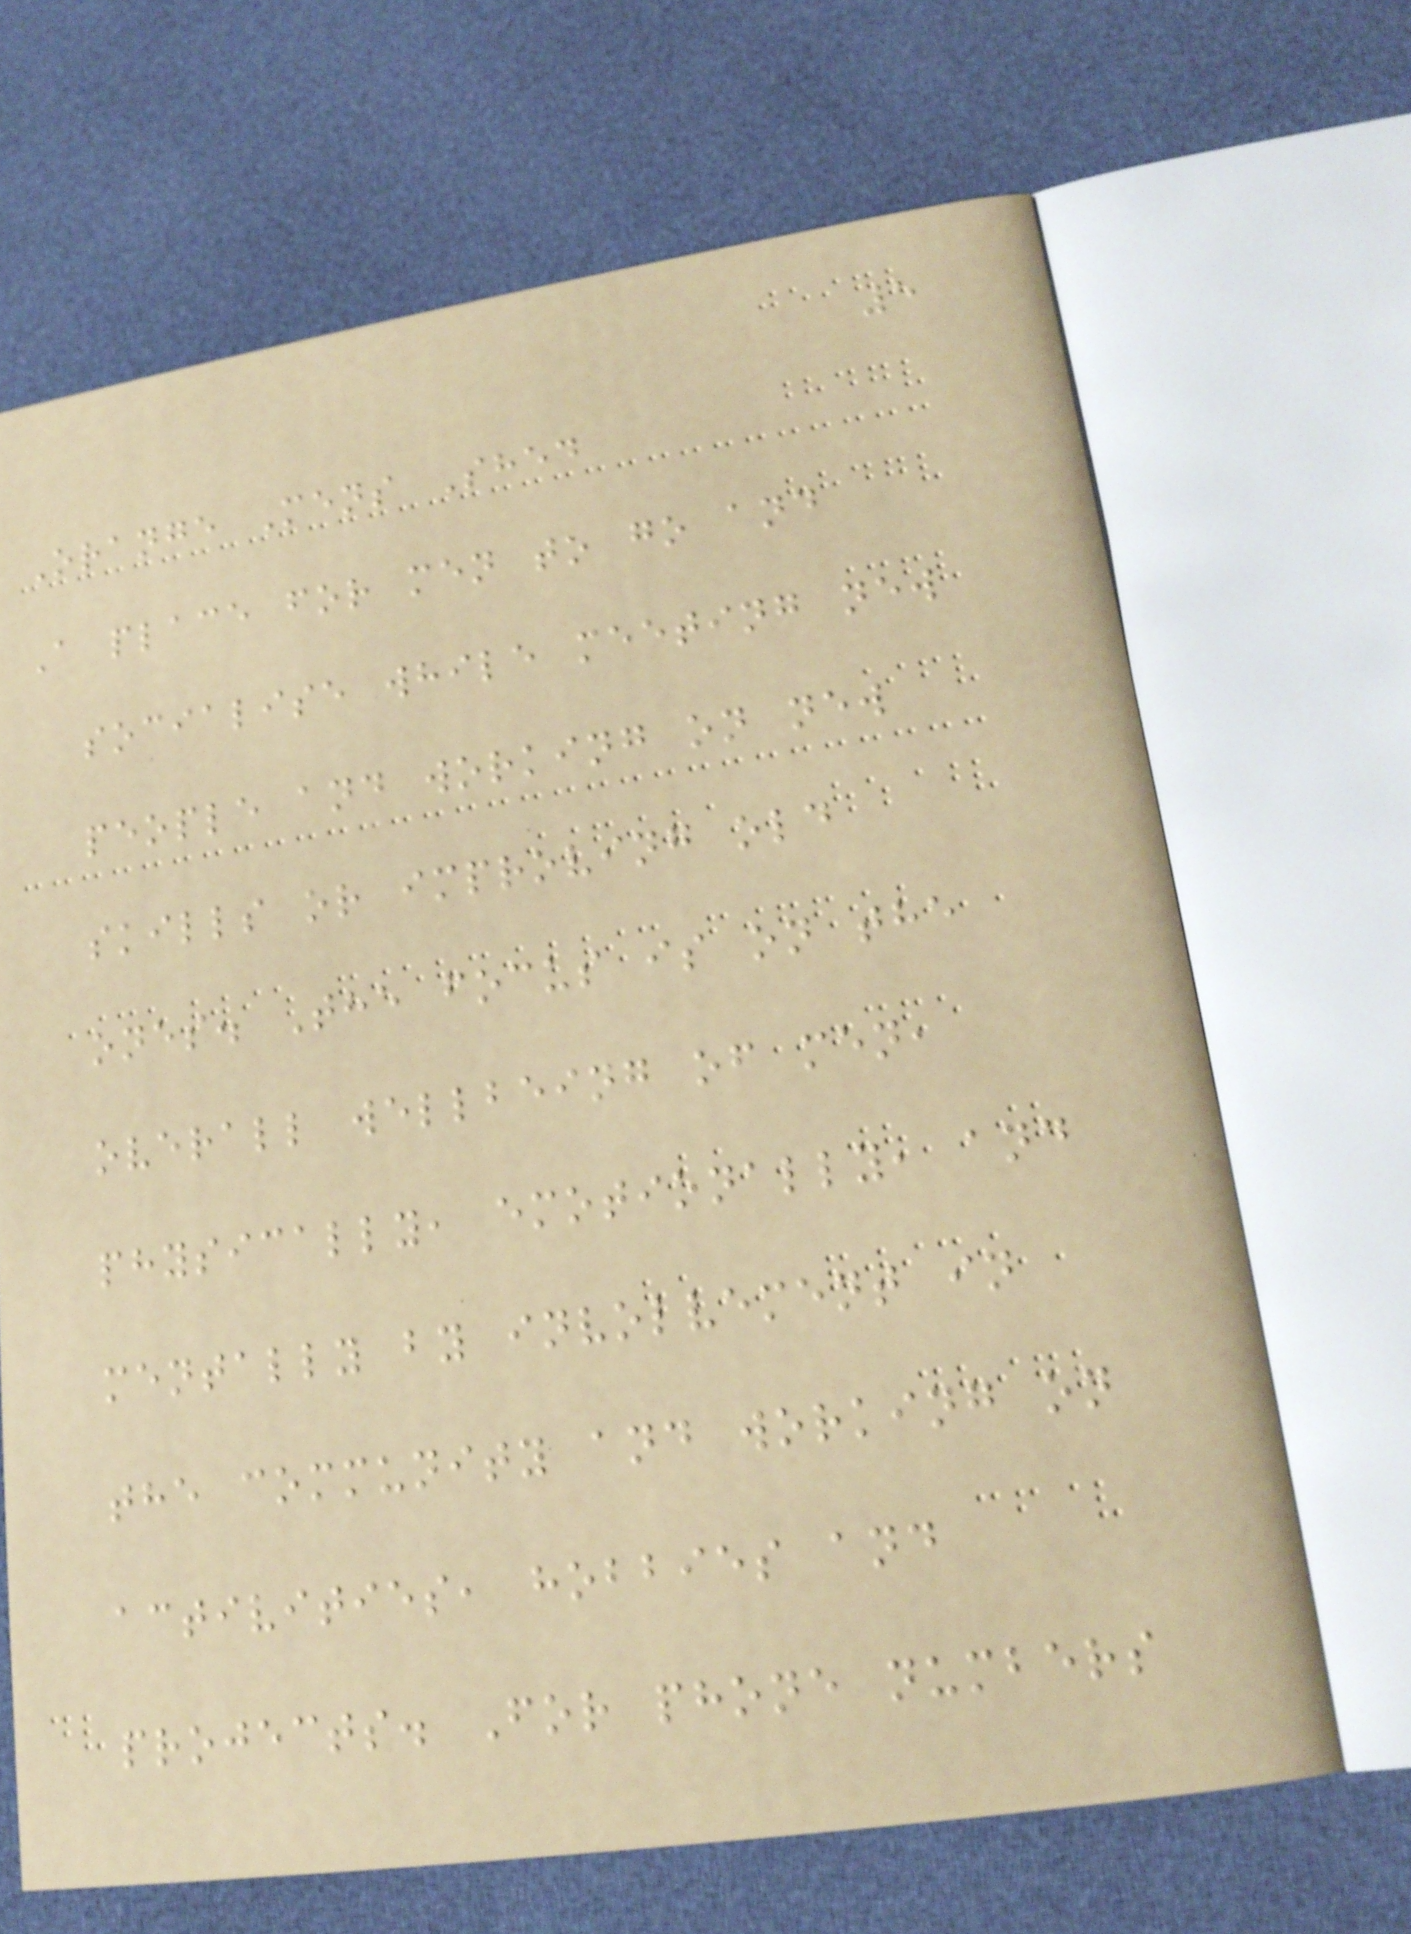5
Orange Mens Shed
A place for men to go and
socialise while meeting new
people and working on new
skills or improving old
ones. The focus is on the
overall wellbeing of men,
physically, emotionally, and
mentally by involvement in
the community and working on
activities, hobbies and
projects. For phone numbers
